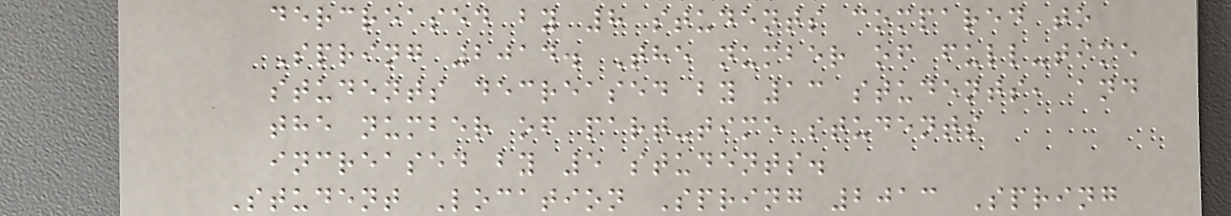dercreased by 8 students compared to
Spring 2014. The number of full-time
students decreased by 13 students, and
the number of part-time students
increased by 5 students.
Student Location Spring 2013 Spring
